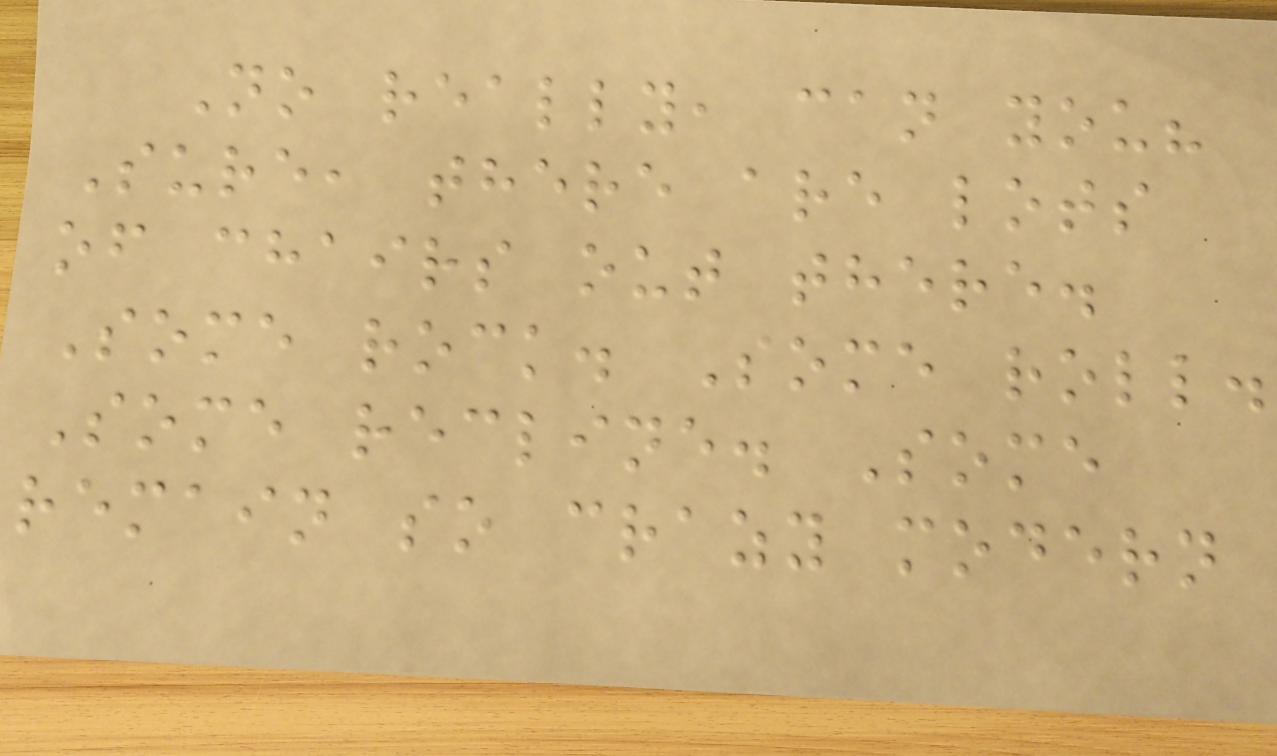No really, can you?
Sure, there are lots
of chairs out there.
Some rock. Some roll.
Some recline. Some
remain so crazy modern
